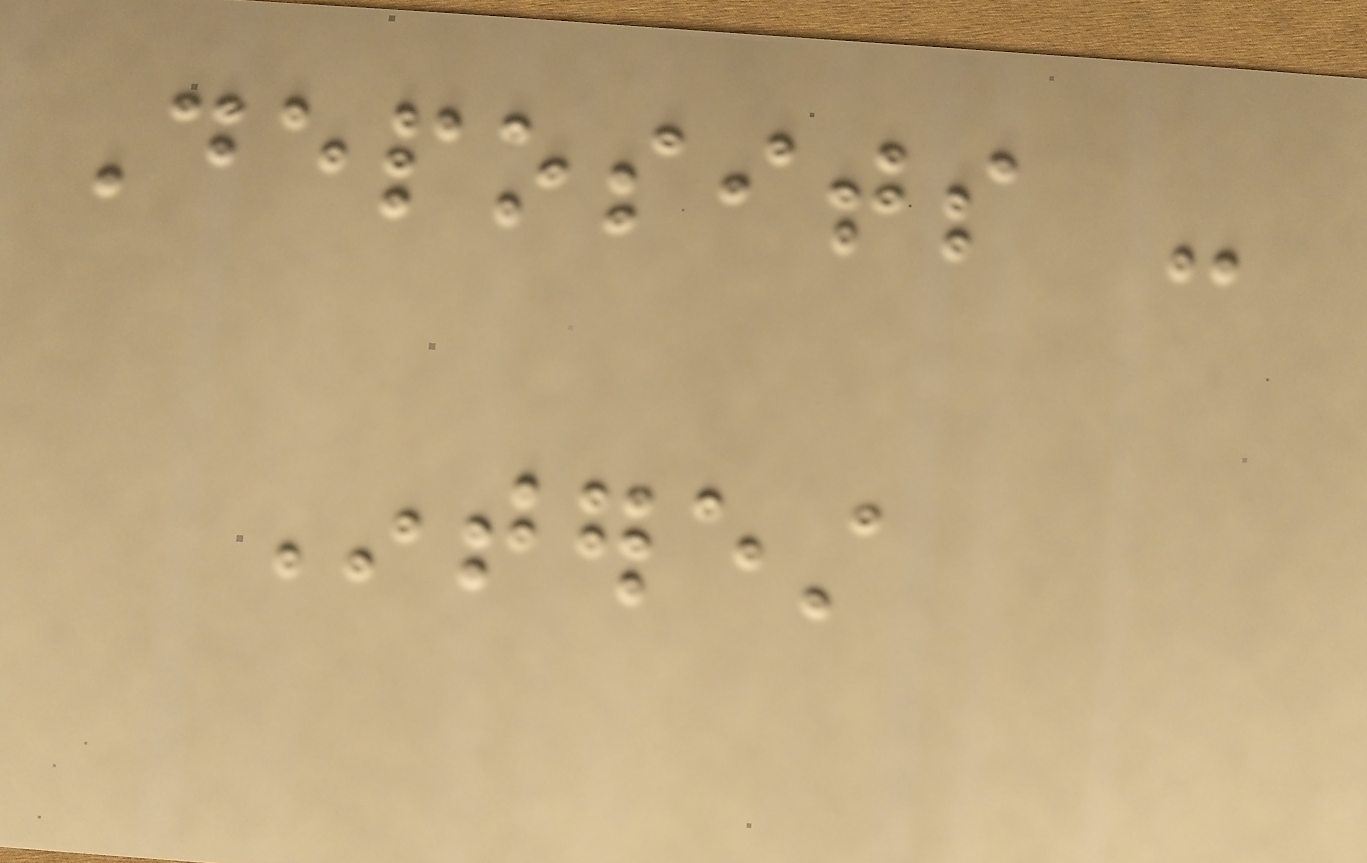Deposits -
Interest
